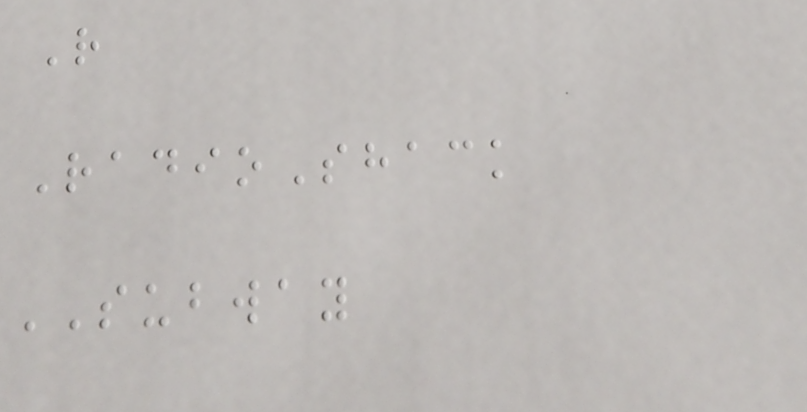R
RadioShack
SUBWAY
